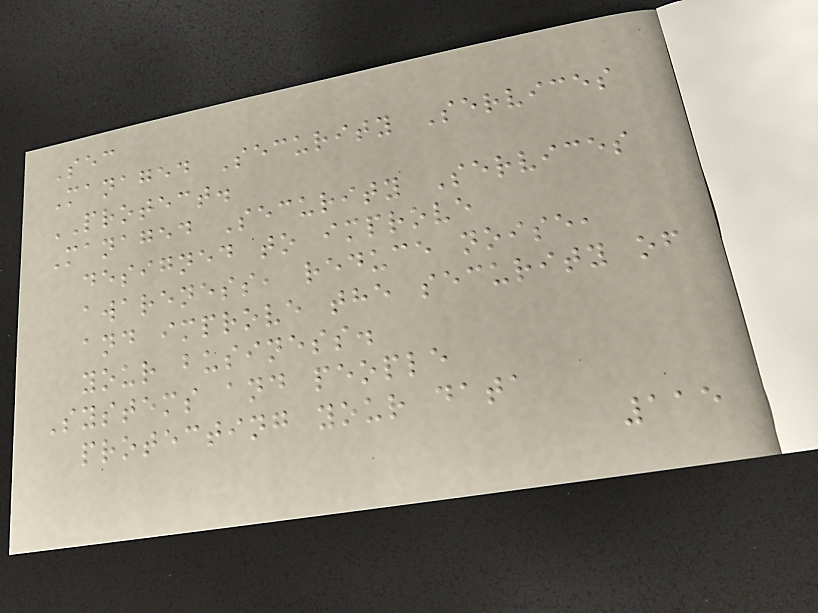Sec
Managed Security Services
PROTECT.
Managed Security Services
designed to improve
awareness, reduce noise,
and improve the security of
your business.
Systems and people
protecting your data
115
